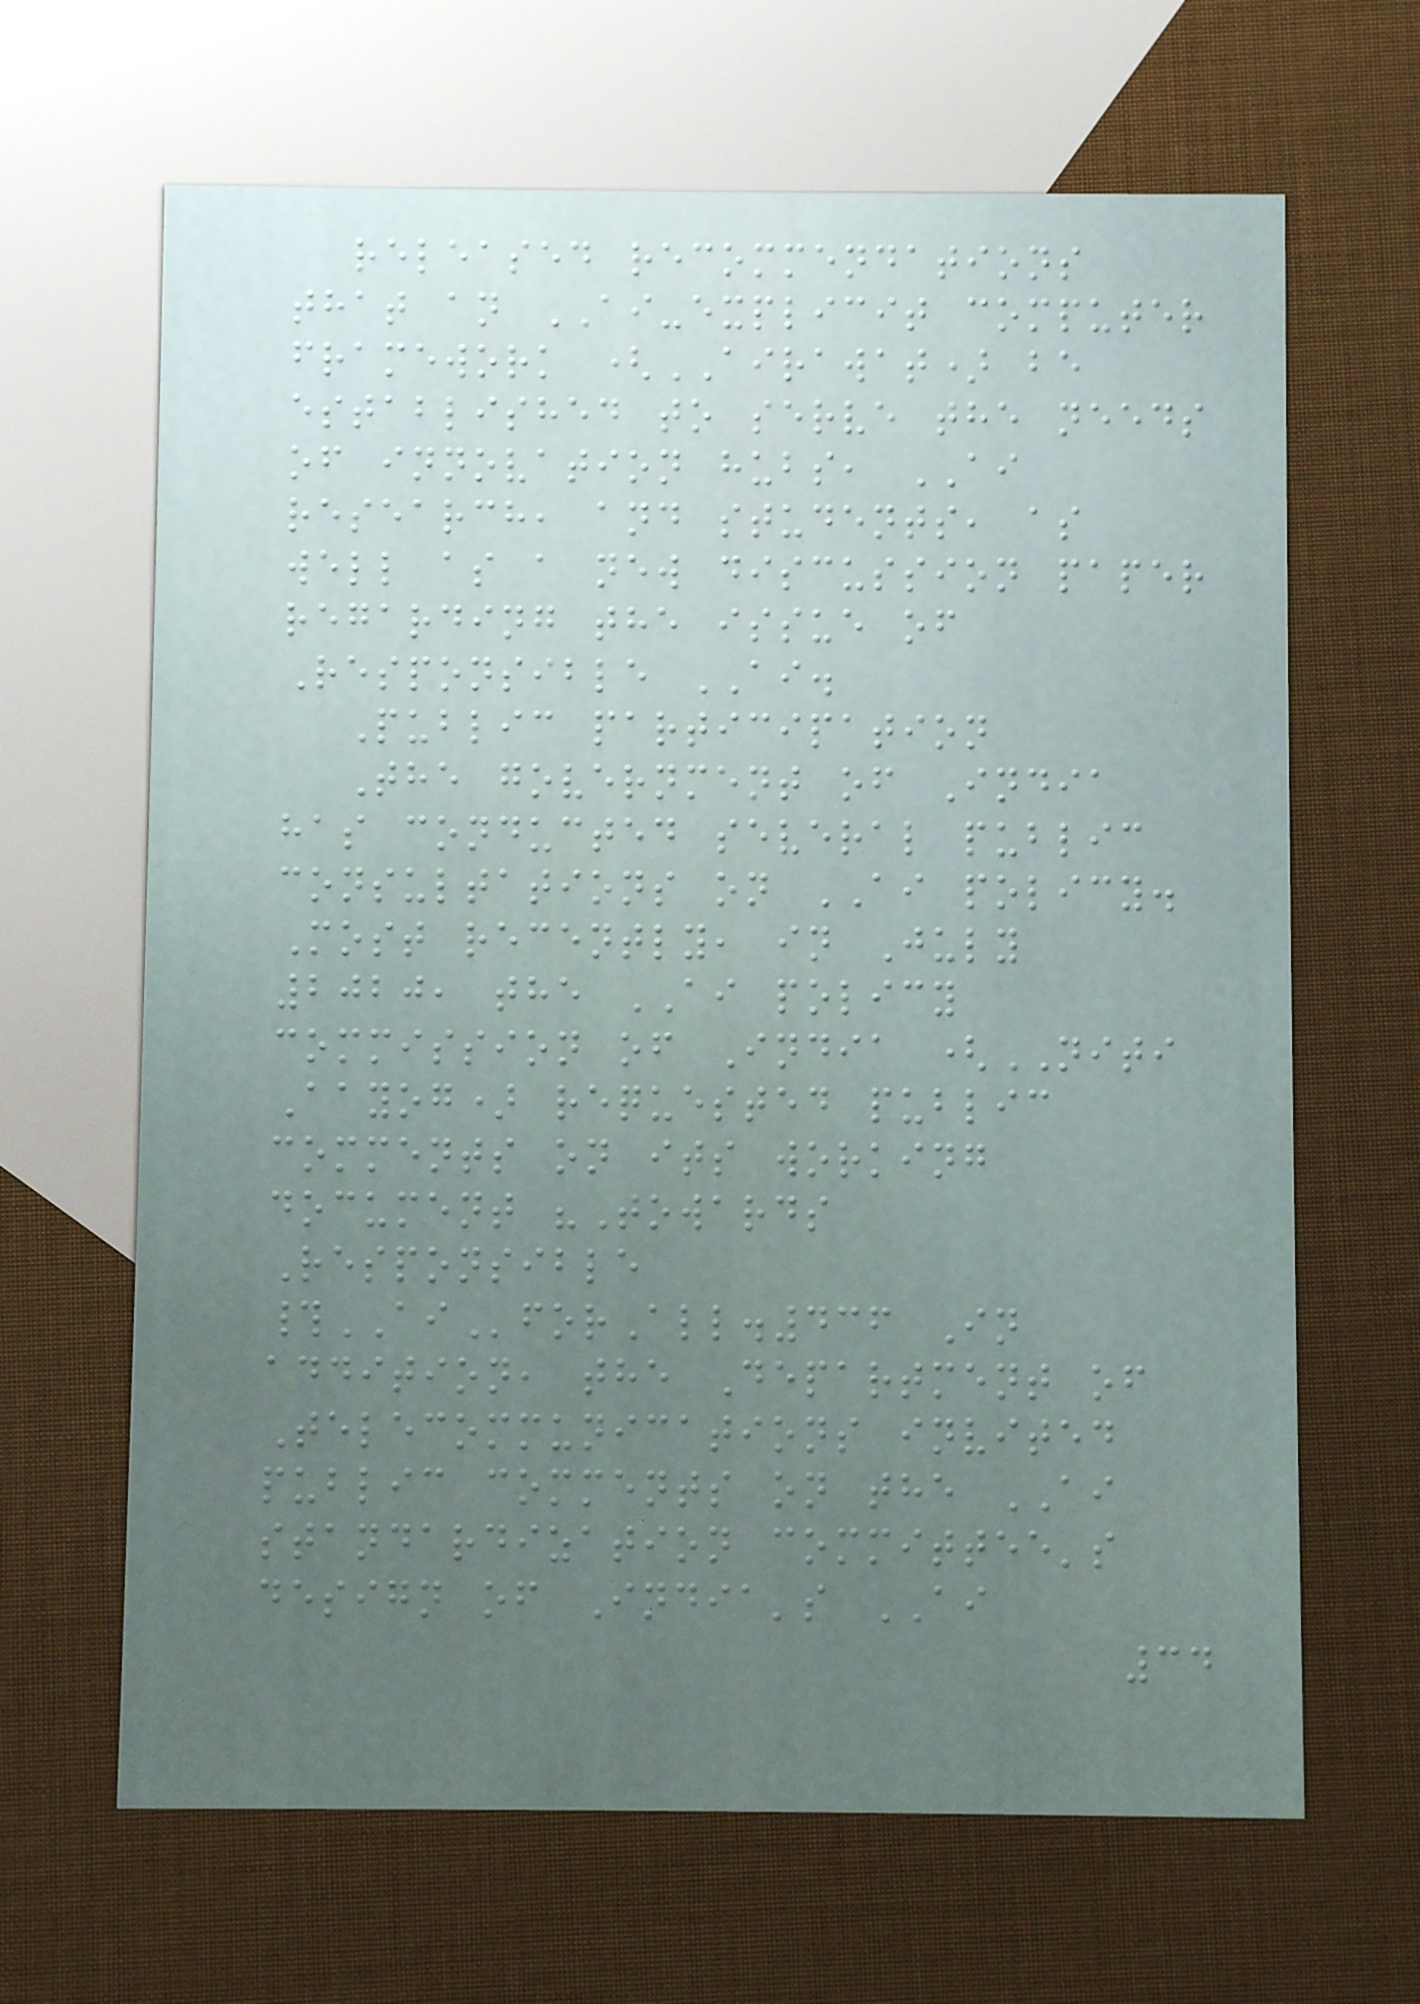released recommendations
that an AI-explicit computer
framework (AIRAWAT) be
established to serve the needs
of innovation hubs, AI
research, and students, as
well as a new discussion paper
regarding the issue of
Responsible AI.
Public participation
The government of India
has conducted several public
consultations on AI policy.
Most recently, in July
2020, the AI policy
commission of India (NITI
Aayog) requested public
comments on its working
document "Towards
Responsible
#AIforAll.436 In
addition, the Department of
Telecommunications invited
public comments on the AI
standardization committee's
design of India's AI
34
